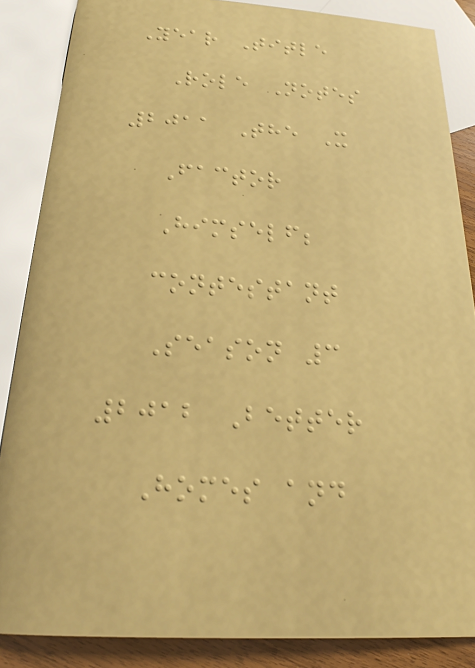Year Title
Role Notes
2011 The X
Factor
Himself;
contestant
Season 3
2012 Better
Homes and
